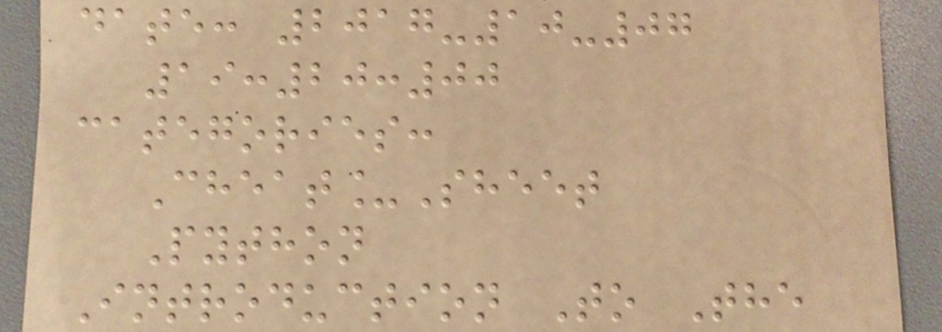date: 2017-10-07
19:20:00
categories:
Cheat_Sheet
Python
Introduction To The
